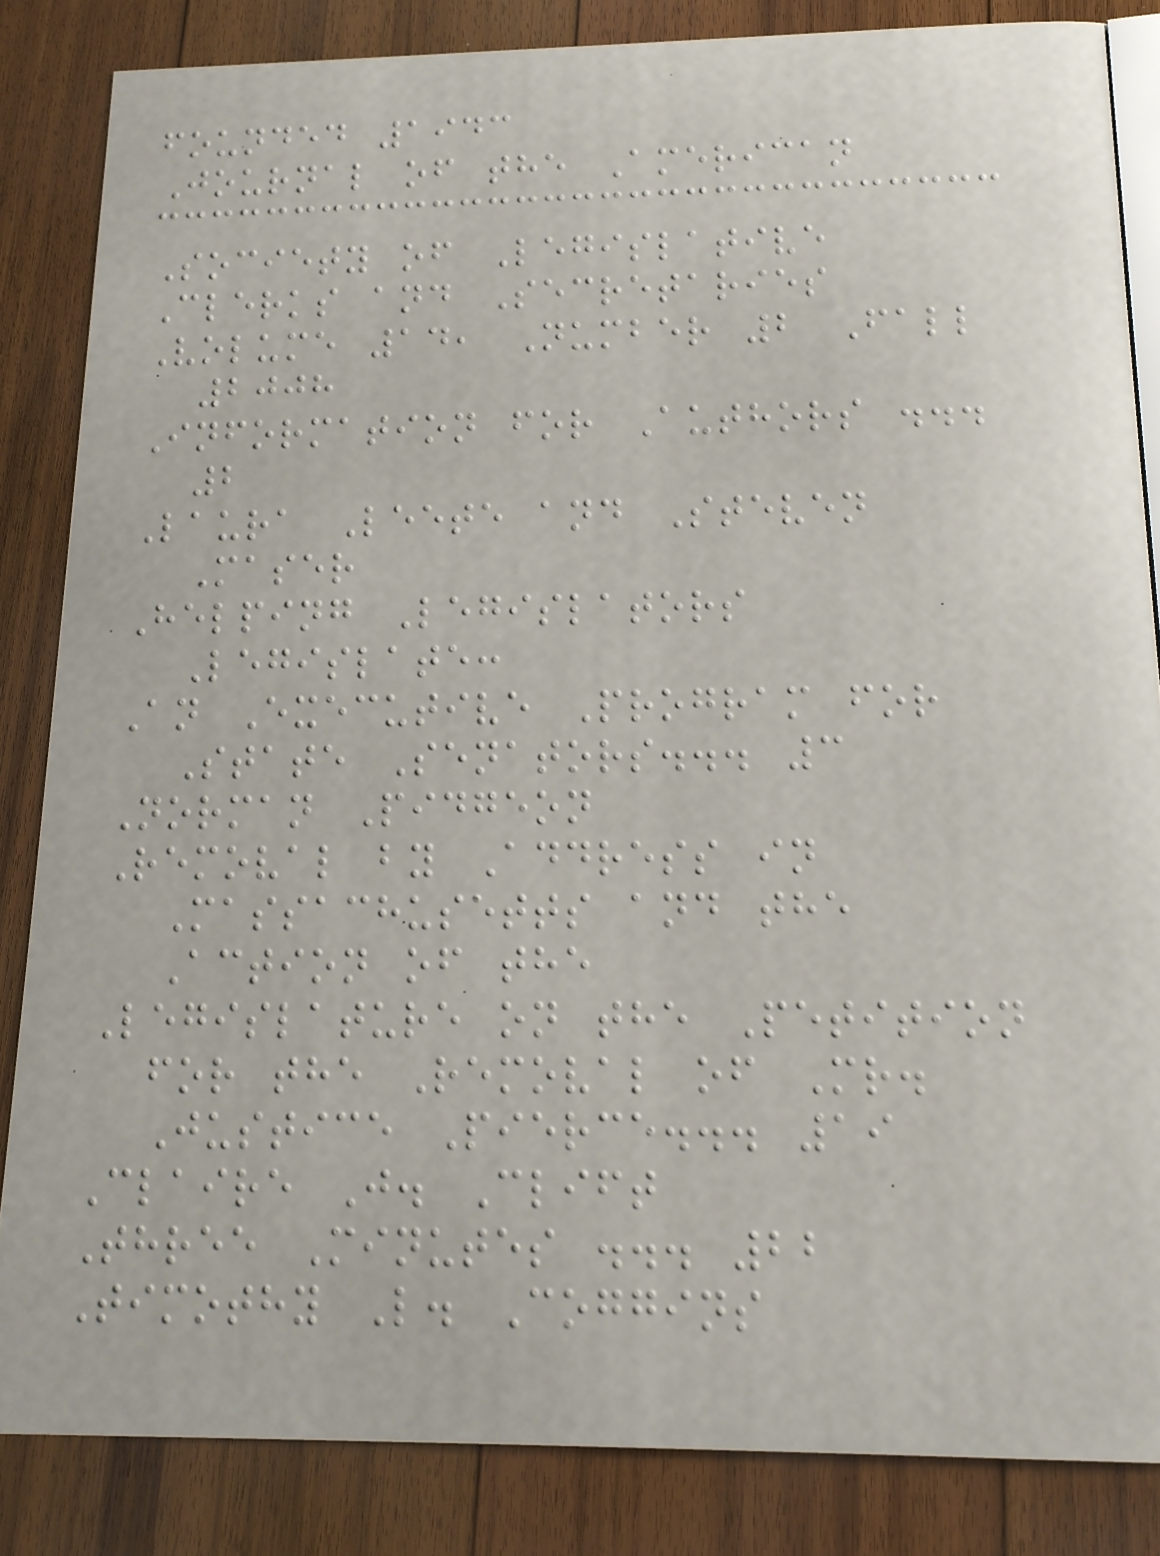founded 1943
Journal of the American
Society of Legislative
Clerks and Secretaries
Volume 14, Number 2 Fall
2008
Information for Authors ...
2
Laura Leete and Steven
Maser
Helping Legislators
Legislate:
An Executive Program for
State Senators... 3
Norman Pidgeon
Removal by Address in
Massachusetts and the
Action of the
Legislature on the Petition
for the Removal of Mr.
Justice Pierce... 19
Claire J. Clift
Three Minutes ... 22
Timothy L. Coggins
